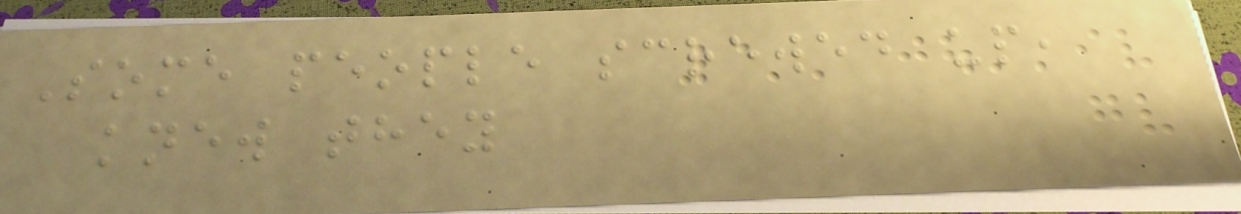Some people screwed up,
knew they
